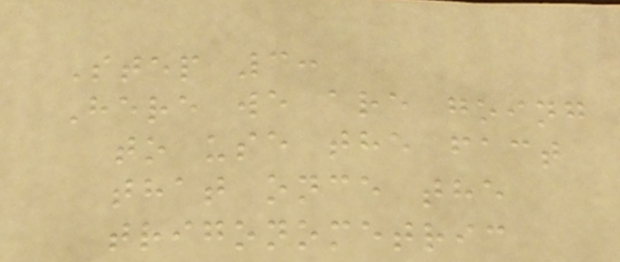Step 3:
Here we are going
to use the fact
that once the
trigonometric
